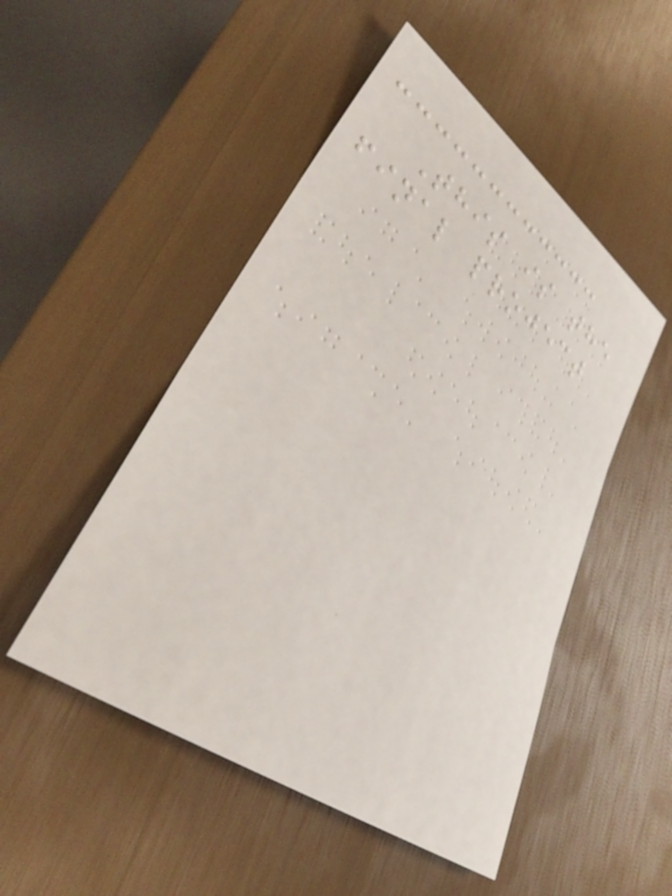This is the
final project
